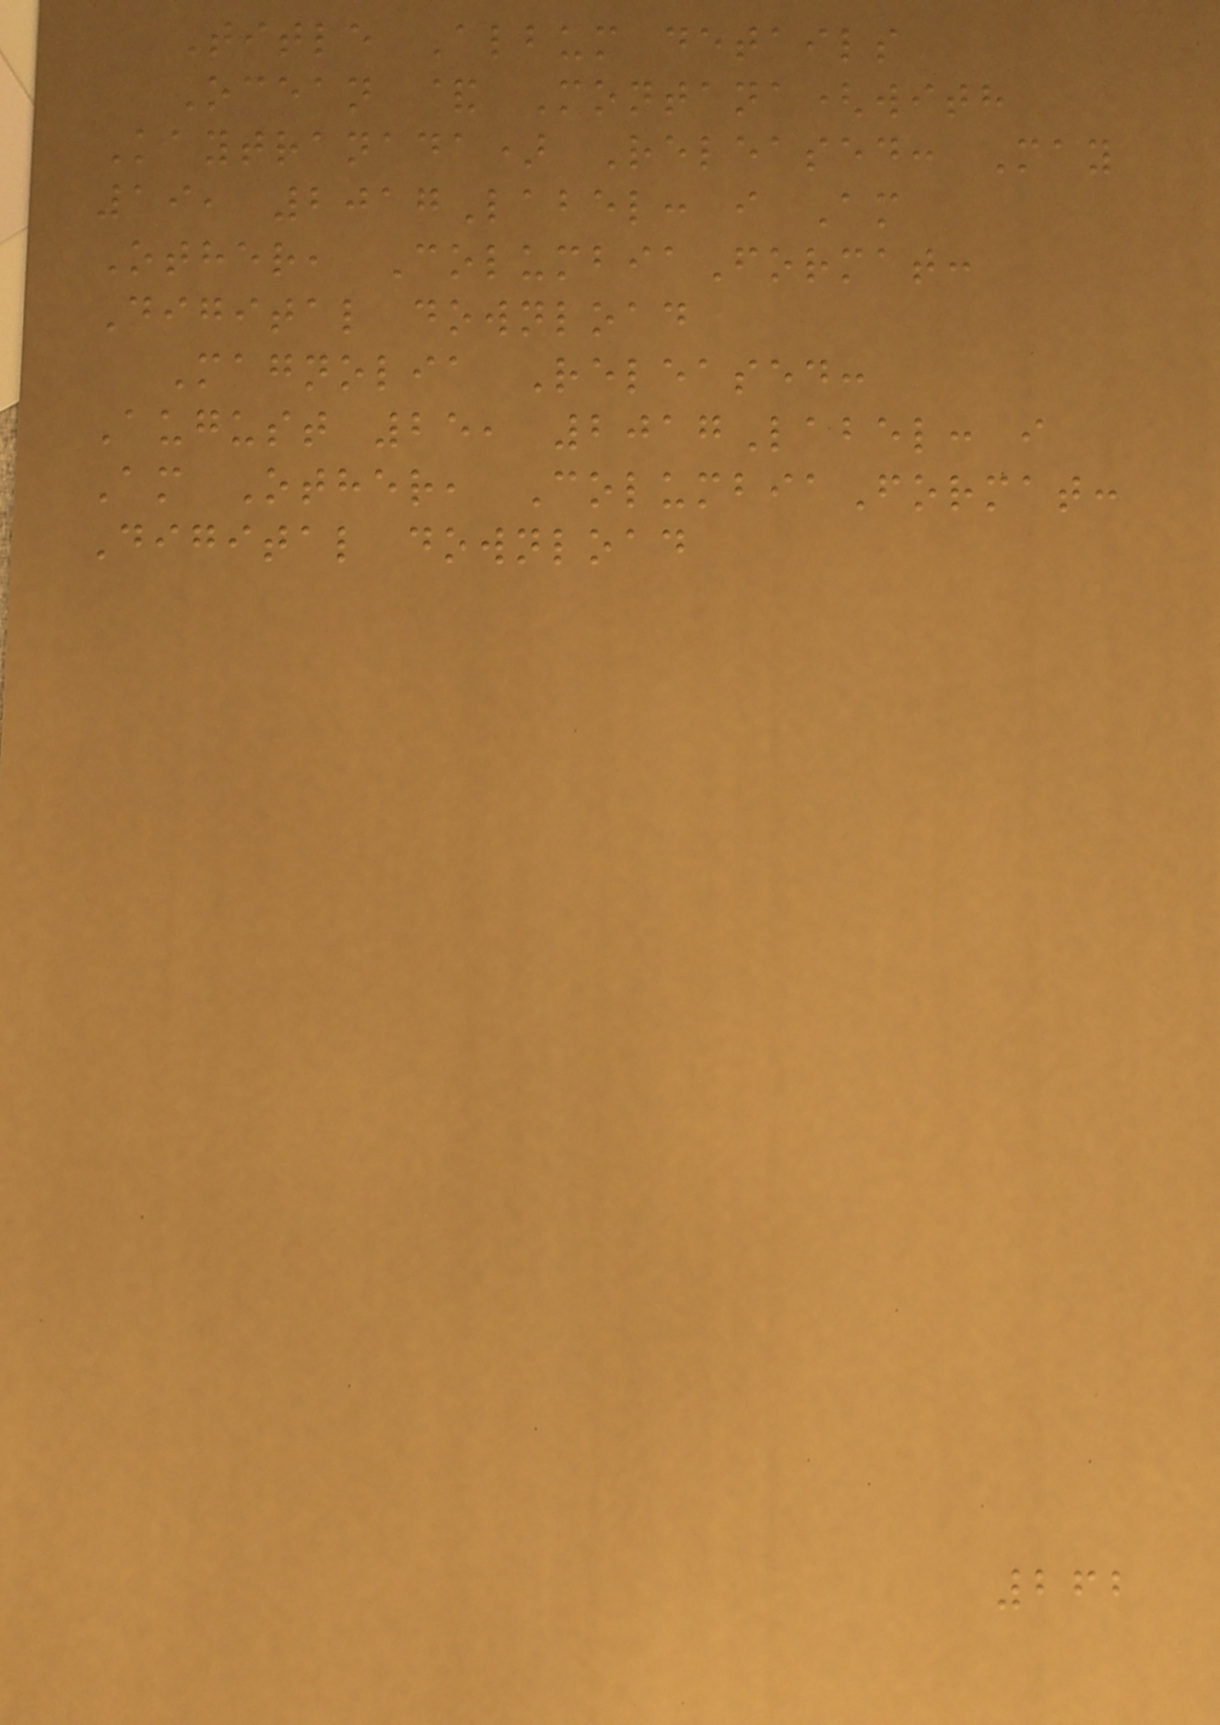Title Album details
Ocean & Montana(with
Kaytranada) Released: May
19, 2017Label: i Am
Other, ColumbiaFormat:
Digital download
Magnolia Released:
August 25, 2017Label: i
Am Other, ColumbiaFormat:
Digital download
262
